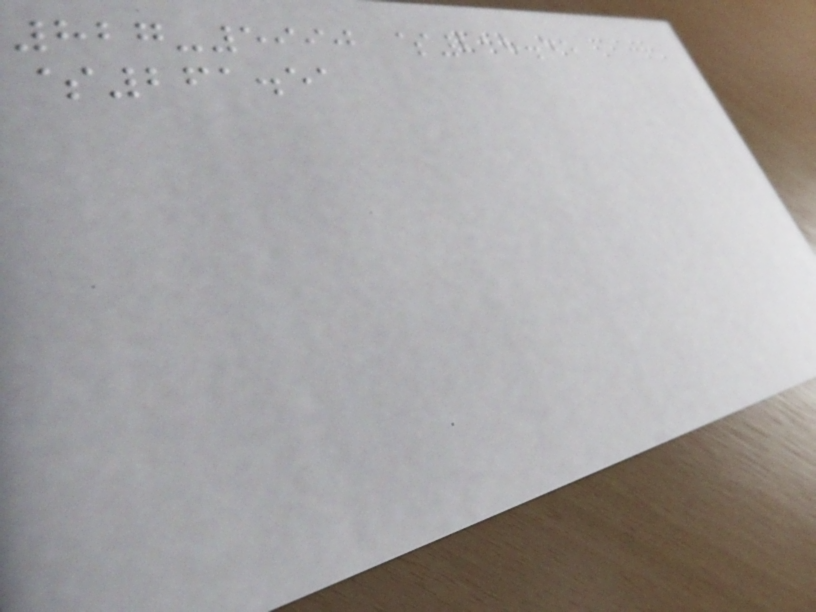827-5990 $218.45
$261.51
